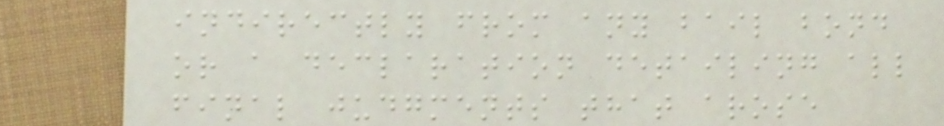indirectly from any bail bond
or a declaration detailing all
final judgments that arose
